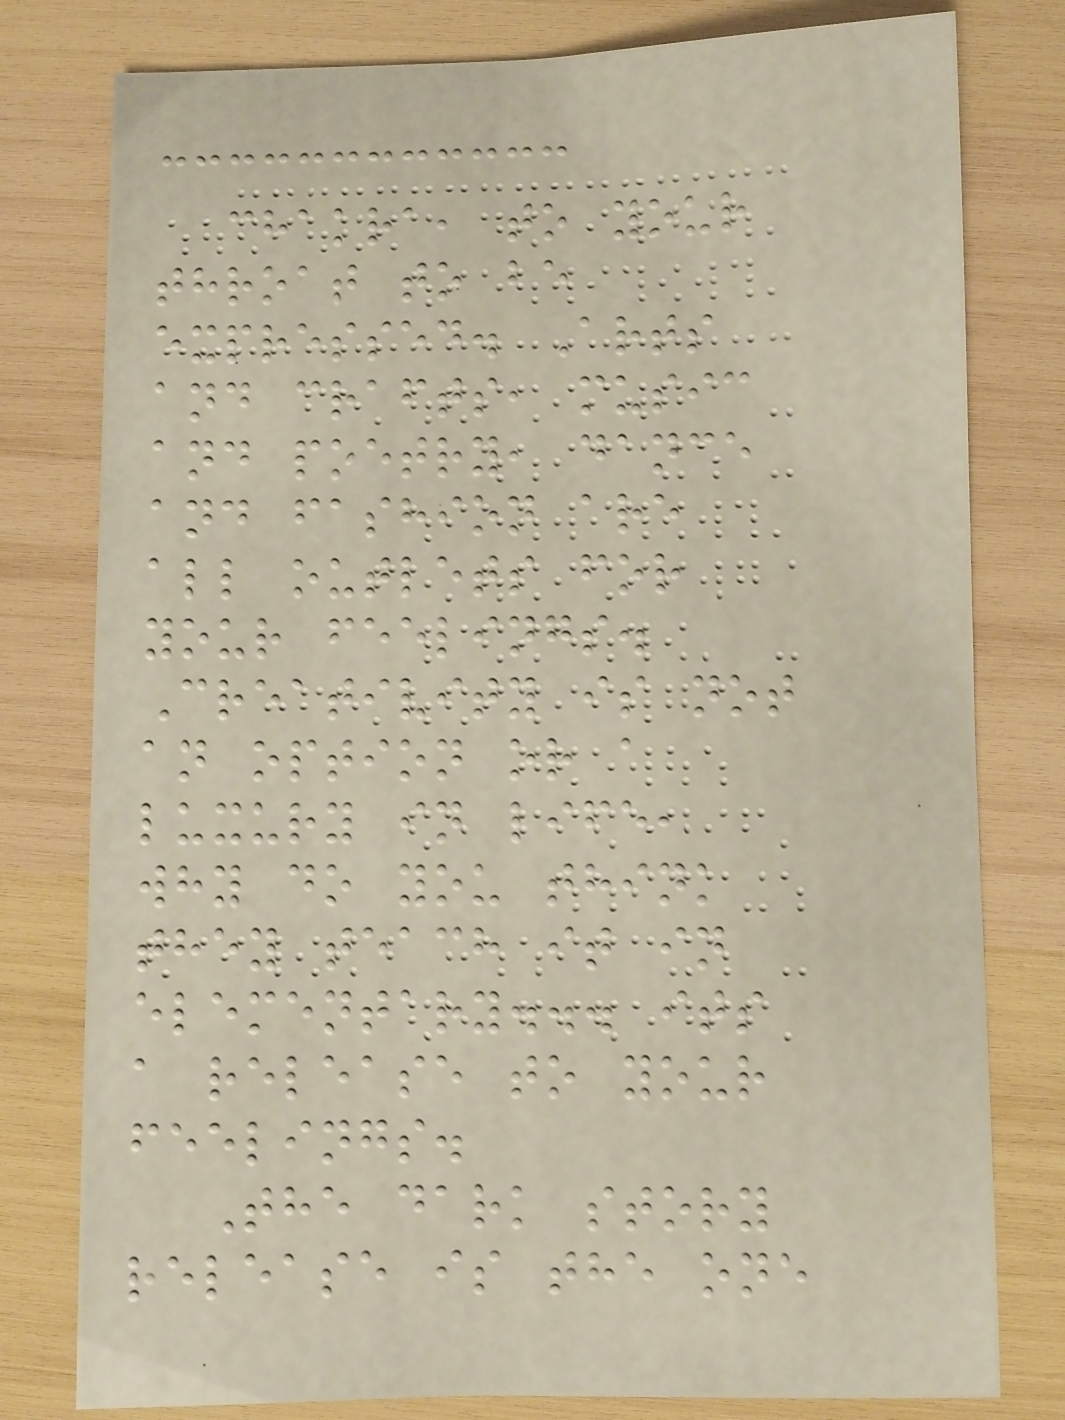chakra, to your
throat to be
expressed. Arts
and crafts, music
and poetry, dance
and fashion are
all outlets for
your feelings.
Creativity is not
an option or a
luxury in life,
why do you think
they teach it in
elementary... its
a release to your
feelings.
The dark story
release is the one
